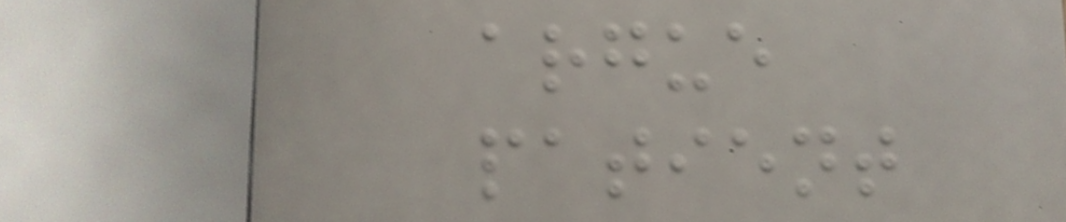argue
patient
